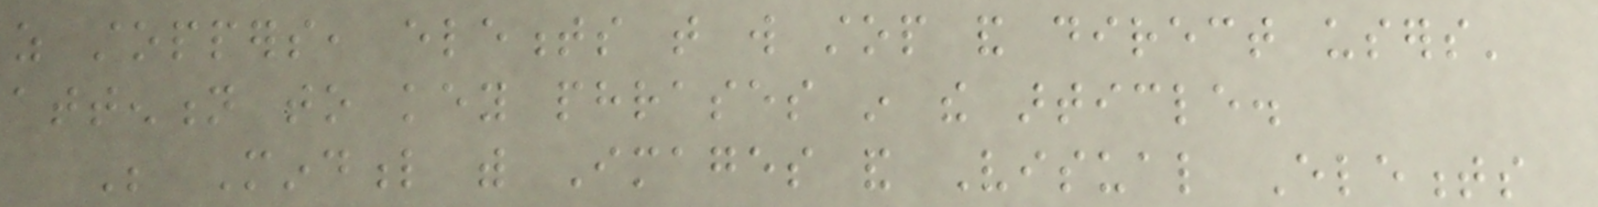as stoppers, elements that will stop and direct users'
attention to key phrases in the article.
Be Mindful with Images and Visual Elements
